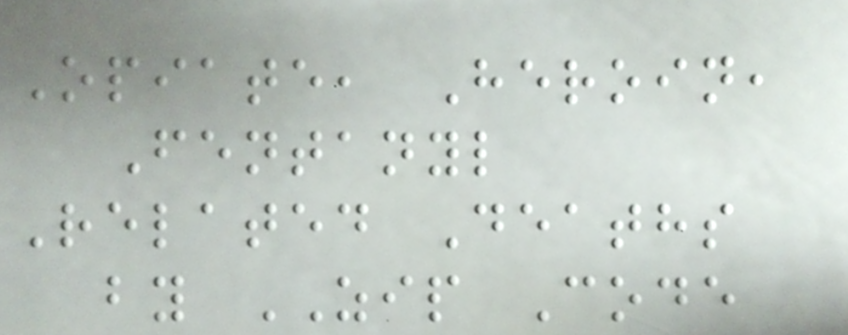Opiate, Heroin,
Fentanyl
Related Deaths
by ZIP Code
